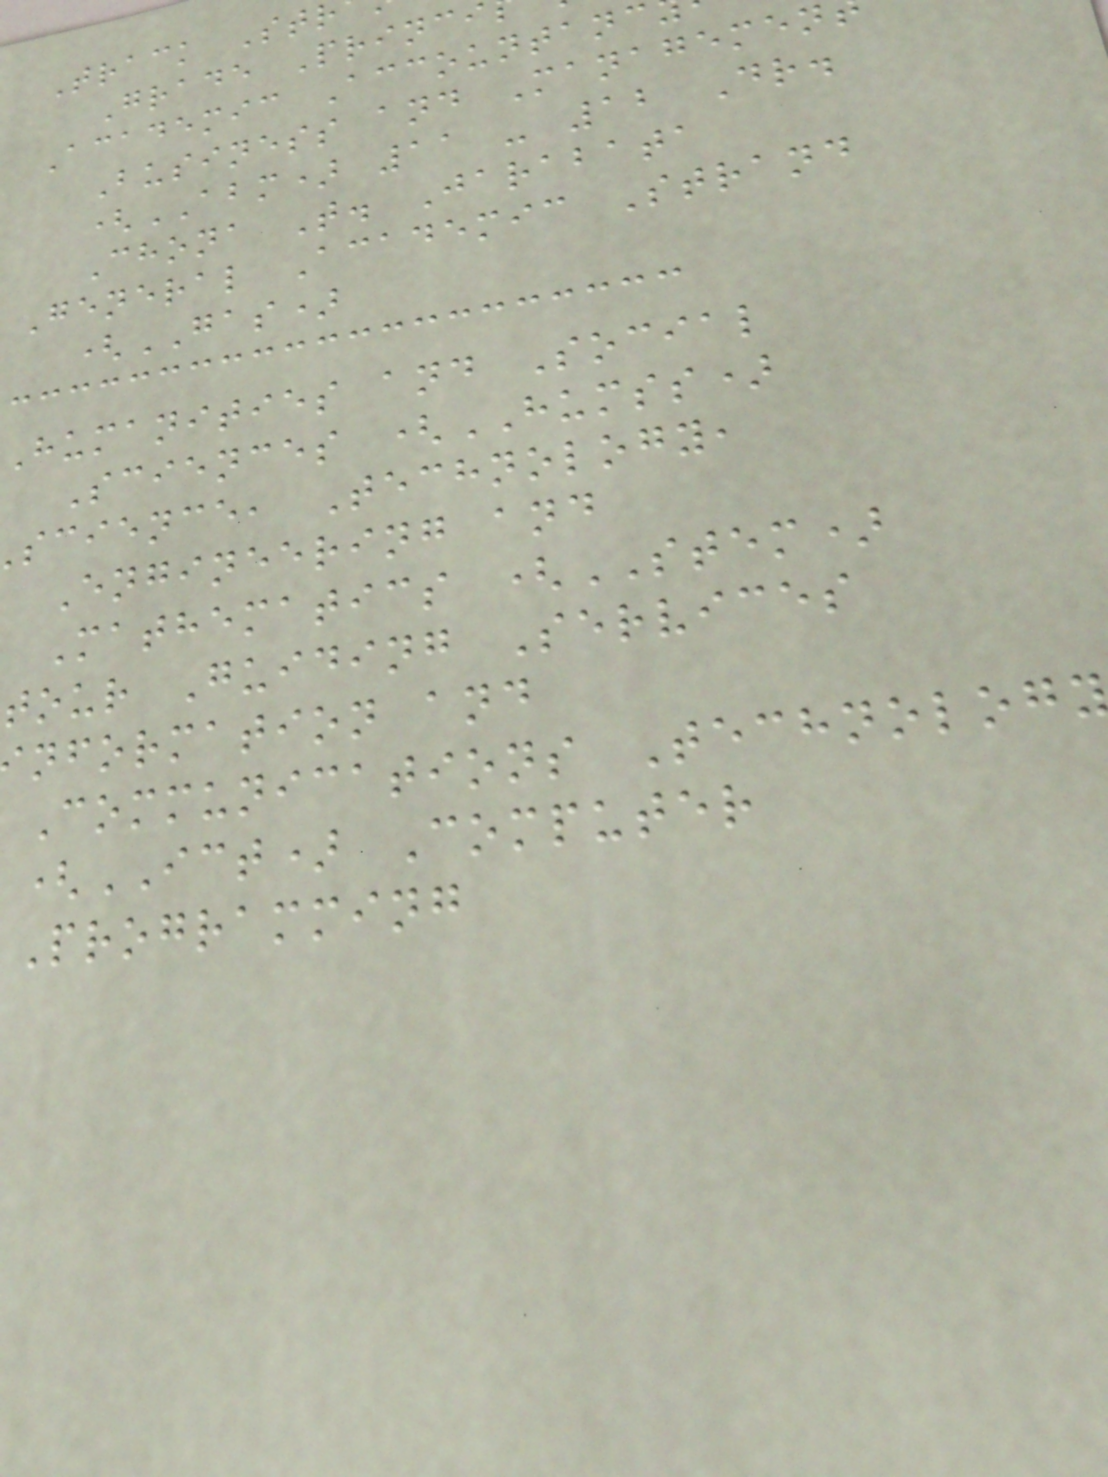Track Str
Grade Princi
Academic Accountanc
Business and Managemen
(ABM) 11 - 12 Dr.
Chona T. Jarabata
General Academic Strand
(GAS)
Humanities and Social
Sciences (HUMSS)
science, Technology,
Engineering and
Mathematics (STEM)
tour Guiding Services
nformation and
Communications Technolog
(ICT) Computer
Programming
